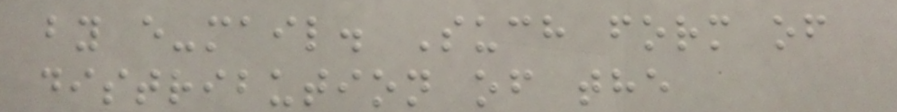by e-mail. Such form of
distribution of the
